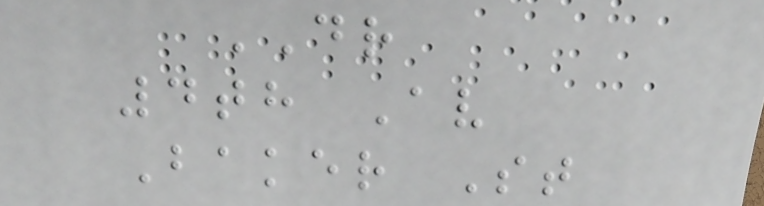DR
4th Av
Baker St
